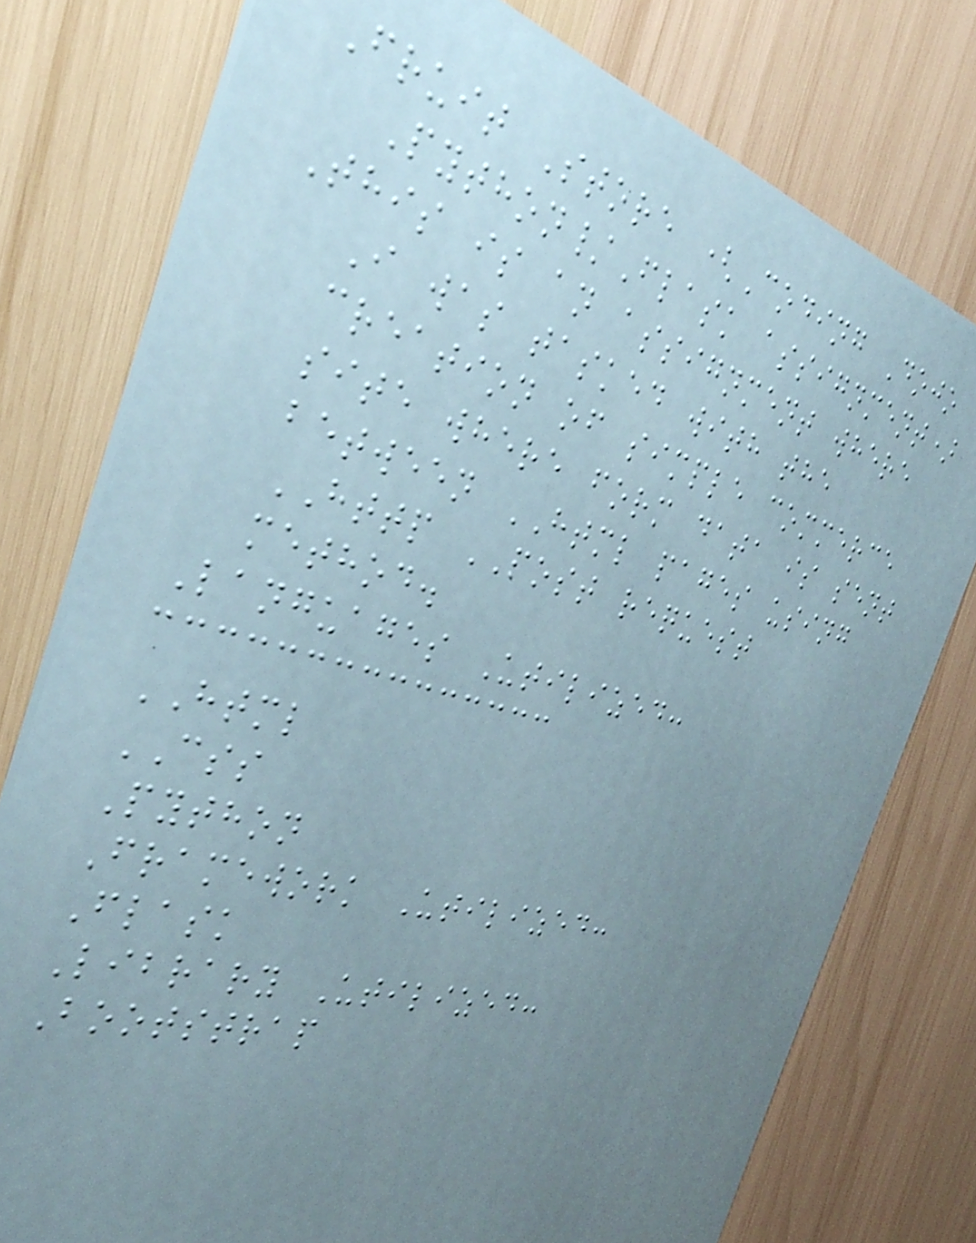Fruit Store (Coding Dojo
Python/Flask assignment)
This is an assignment where
I was tasked with the
creation of simple commerce
site where form data is sent
between HTML pages using
HTTP POST request
method.
Languages Utilized:
HTML
CSS
Python
Framework Utilized:
Flask
Library Utilized:
Bootstrap
